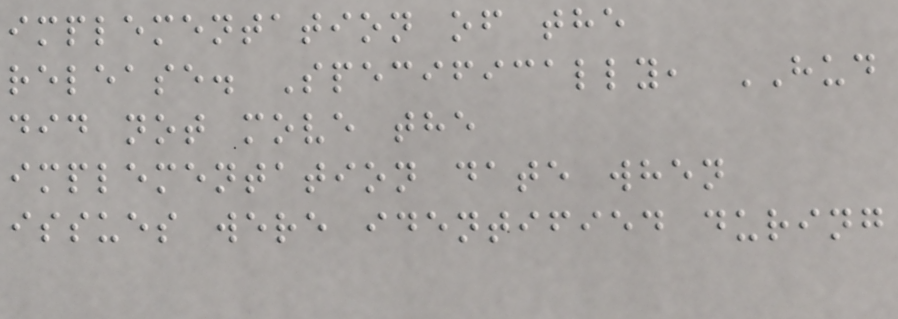implementation of the
release. Specifically, HUD
did not move the
implementation date when
issues were identified during
